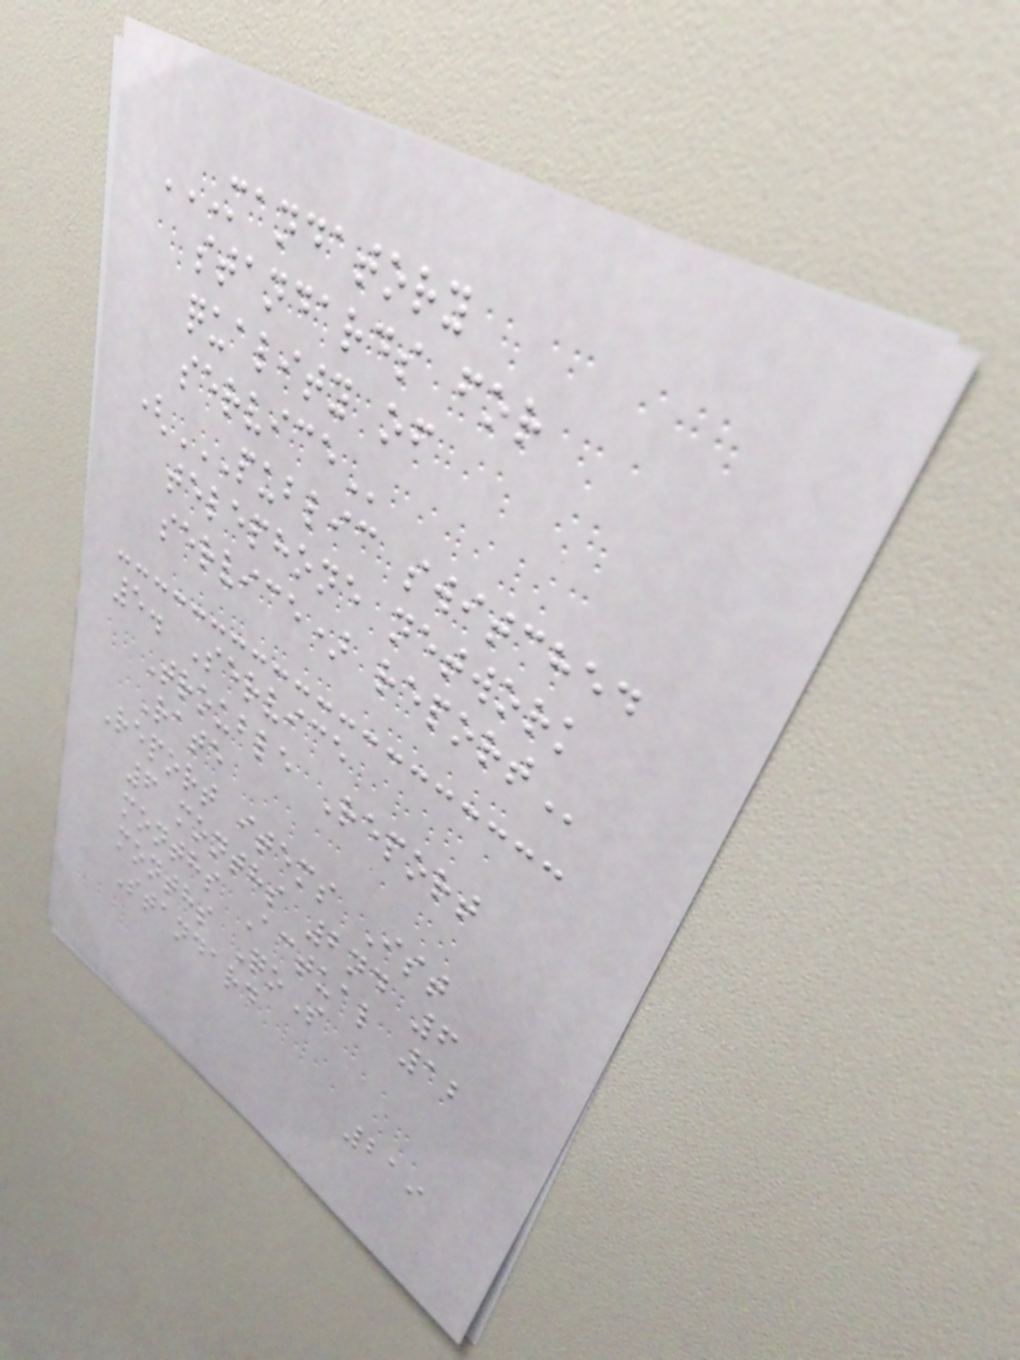MANDATORY
STANDARDS FOR
QUALITY OF
SERVICE
(PUBLIC SWITCHED
TELEPHONE NETWORK
SERVICE) REPORT
5. Service
Trouble Report
Rate
Report items Ist
6 months 2nd 6
months Actual 12
months QoS
Standard
219
